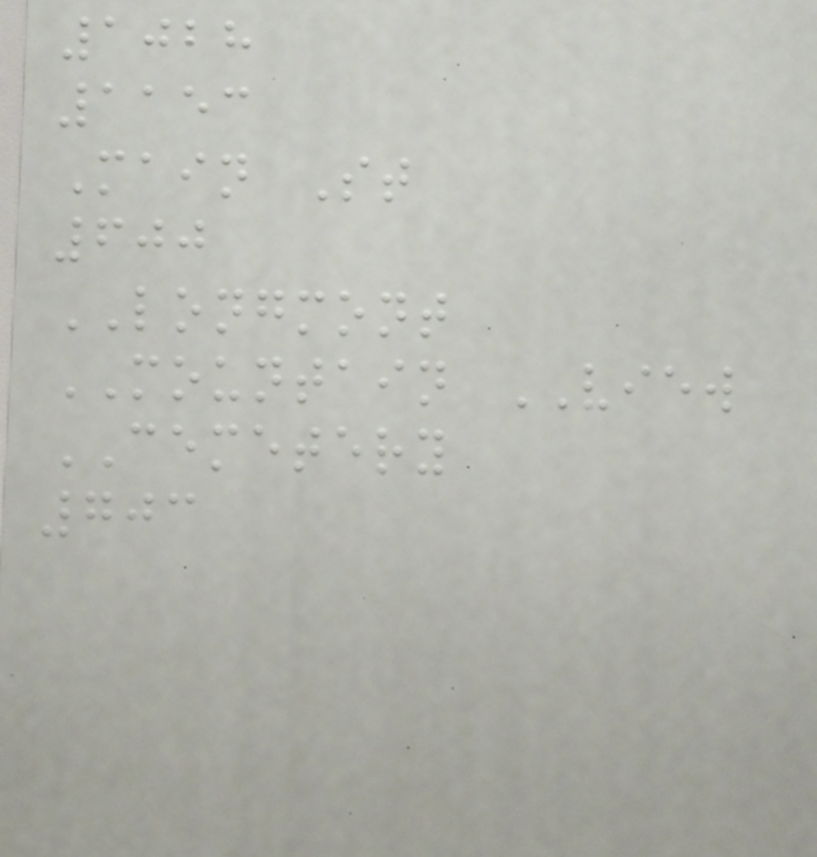1028
1153
Main St
600
LONGMONT
MOUNTAIN VIEW
CEMETERY
703
